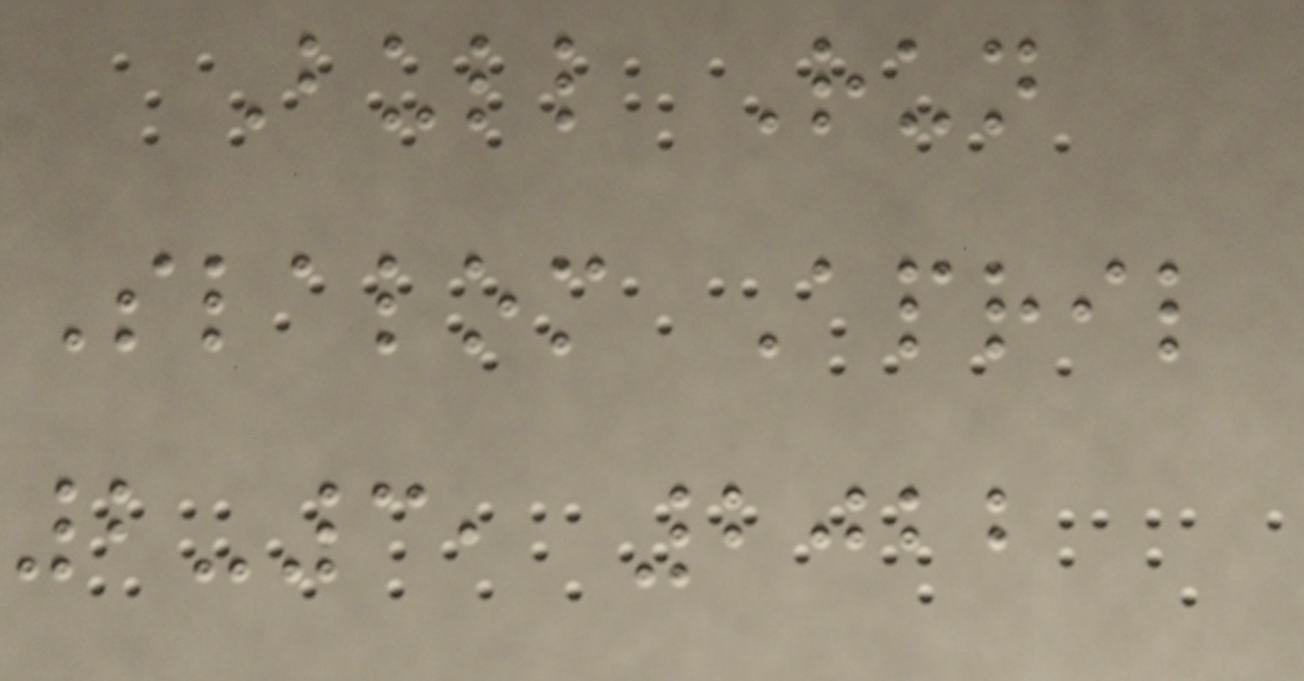Bull Run
Slalom April
2-3, 2022
